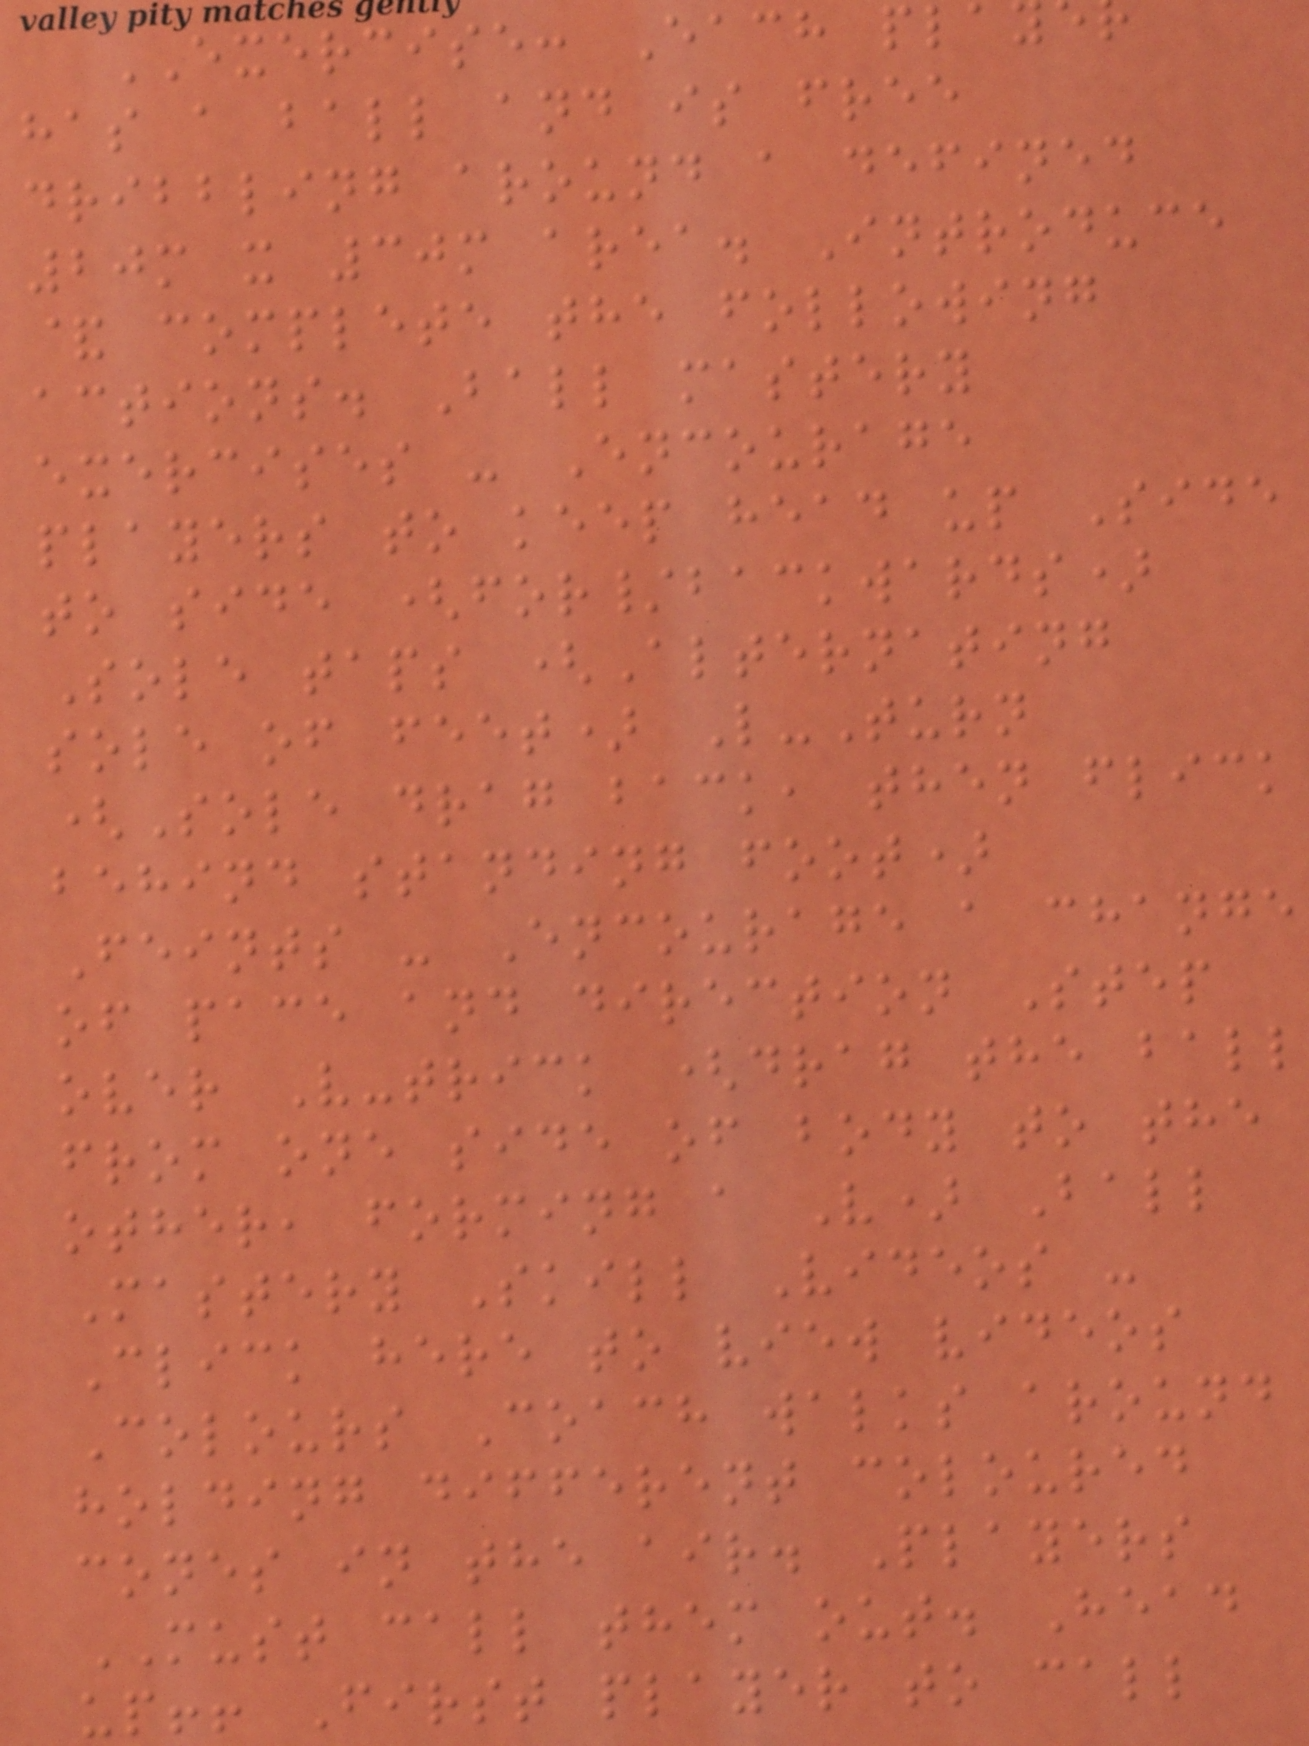EXERCISE: Each pla
has a ball and is free
dribbling around a defined
20m x 30m area. Introduce
& complete the following
actions. Ball mastery
exercises - Encourage
players to keep head up Side
to side (for/backwards)
Sole taps (Alternating
sole of feet) L-Turn
(Sole drag back, then flick
behind standing foot)
Feints - Encourage a change
of pace and direction Step
over V-trick (drag the ball
from one side of body to the
other, forming a V) Ball
Mastery Skill Videos -
Click here to view videos
Colours Coach walks around
holding different coloured
cones in the air. Players
MUST call them out. Head
up!! First player to call
